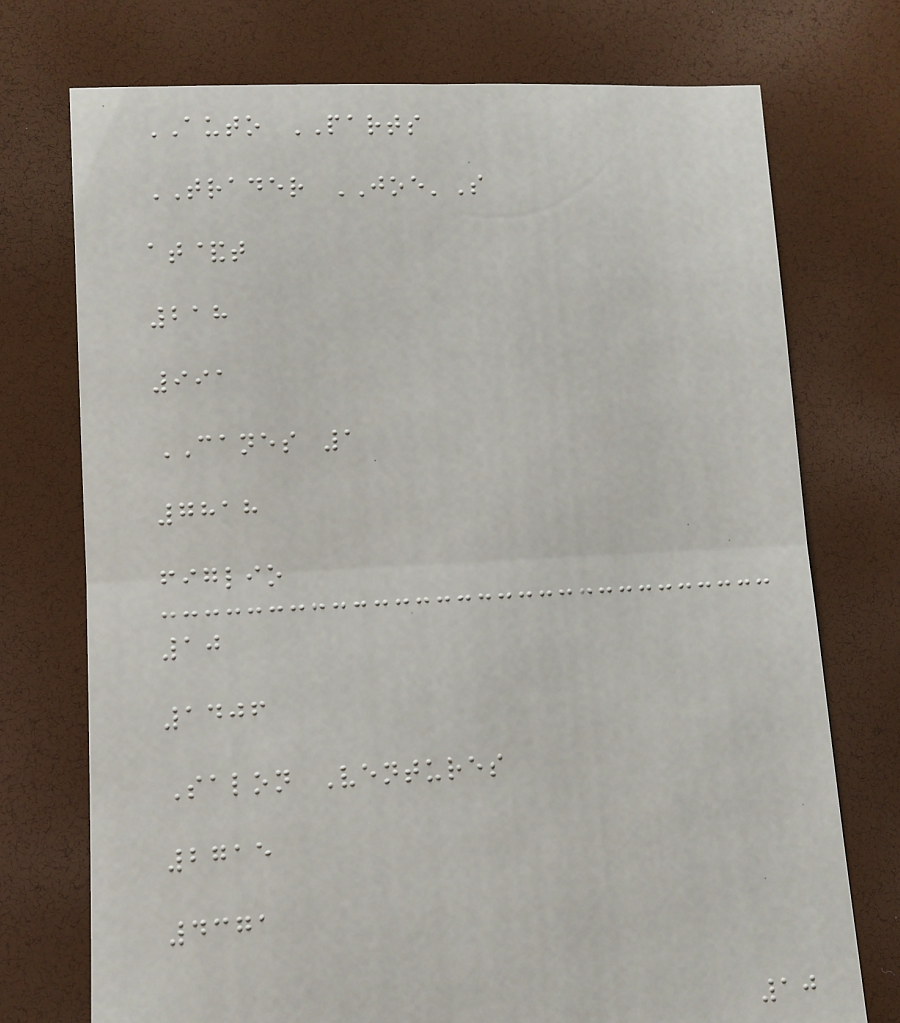AUTO PARTS
TRADER JOE'S
at&t
218
991
CANES 1
7818
figlio
10
1406
Salon Ventures
2715
4371
10
